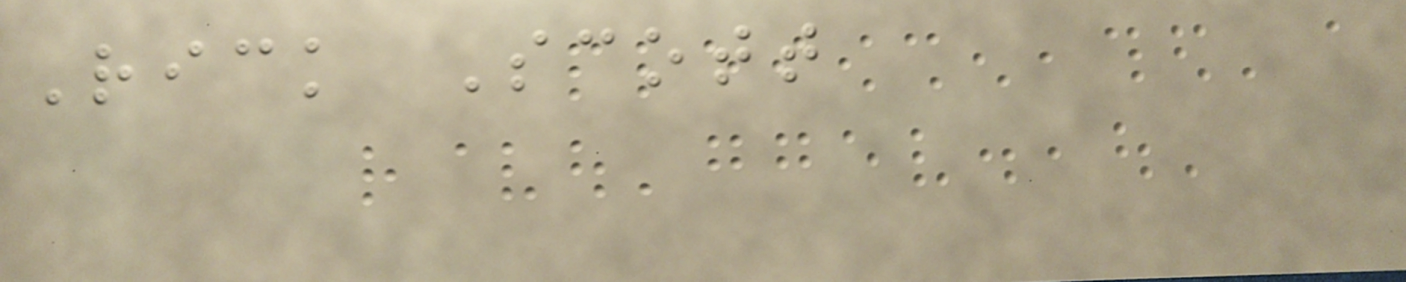Rick Scott
